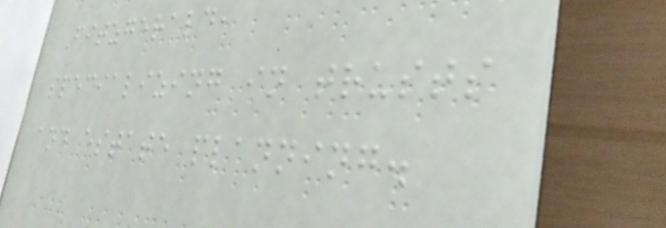Fitzgerald,
specializing in trusts
and estate planning.
